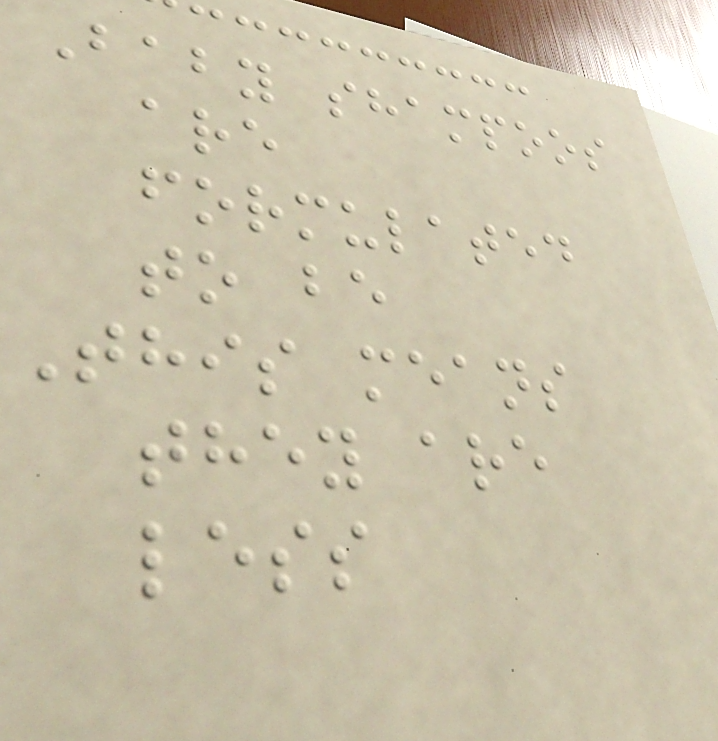Baby shampoos
are
formulated
to be
This means
they are
less
